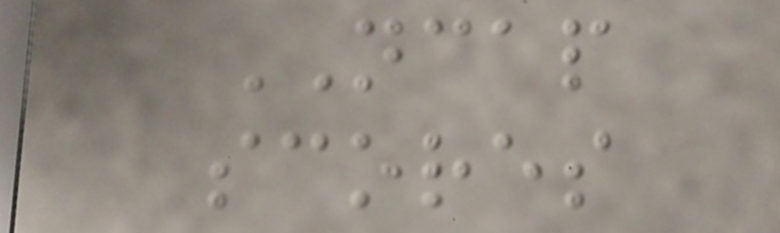NCAP
scores
